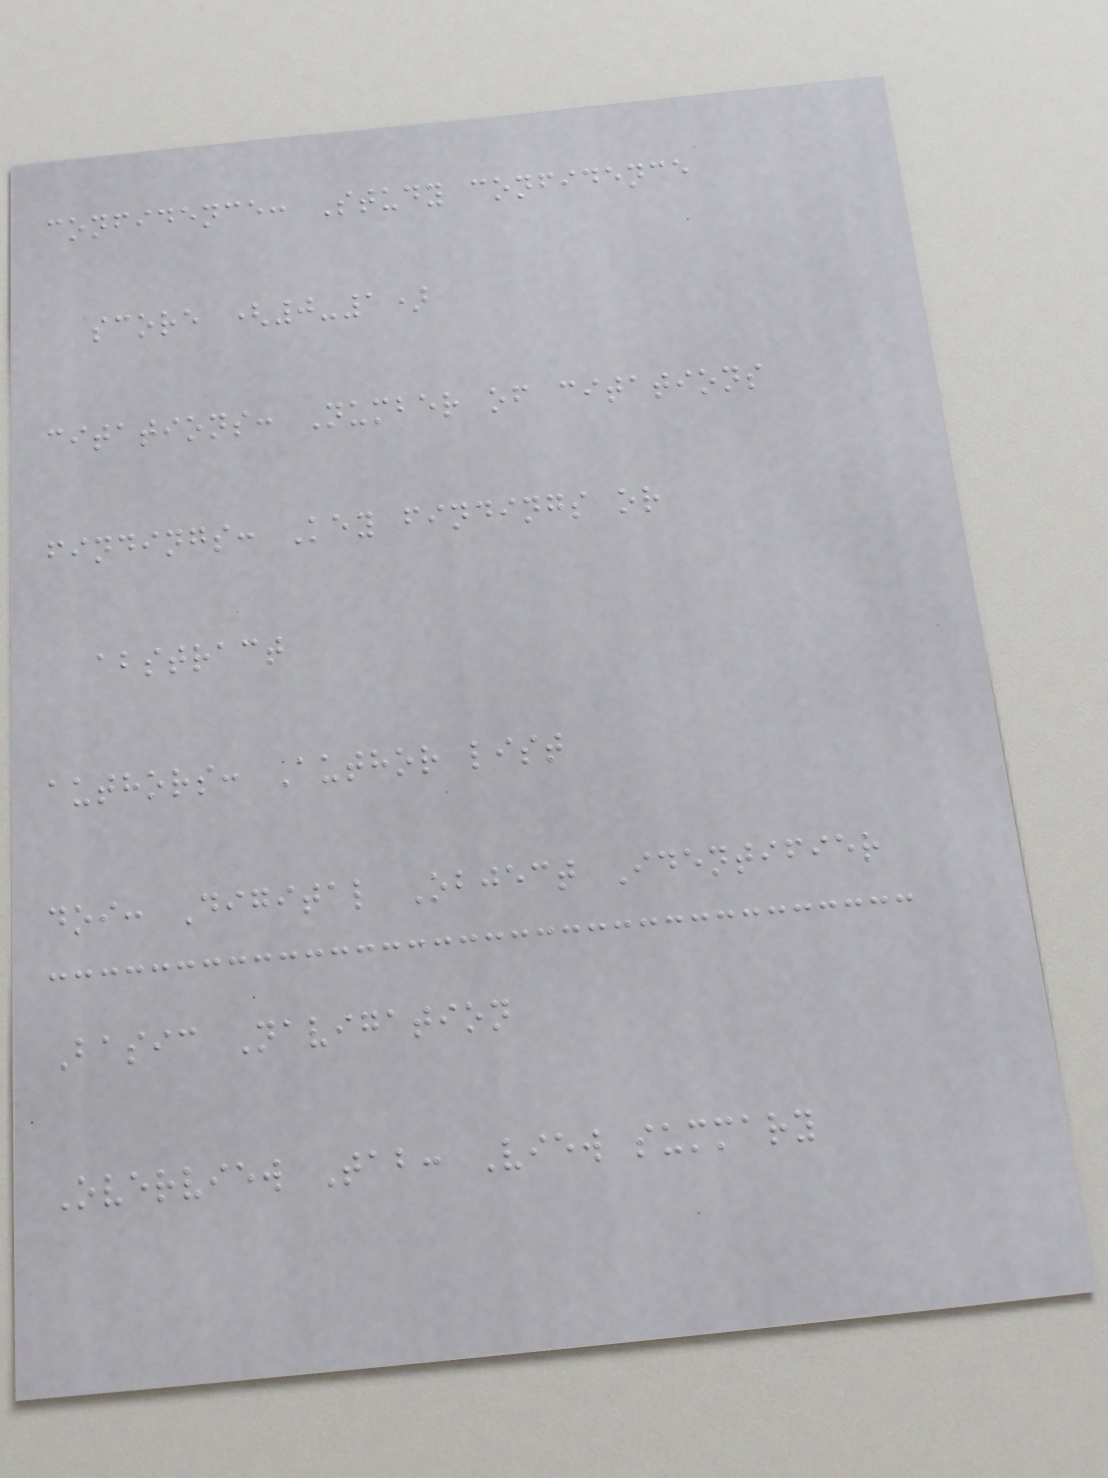confidence: Study confidence
score (0-1)
citations: Number of citations
findings: Key findings or
abstract
authors: Author list
doi: Digital Object Identifier
Basic Navigation
Overview Tab: View summary
